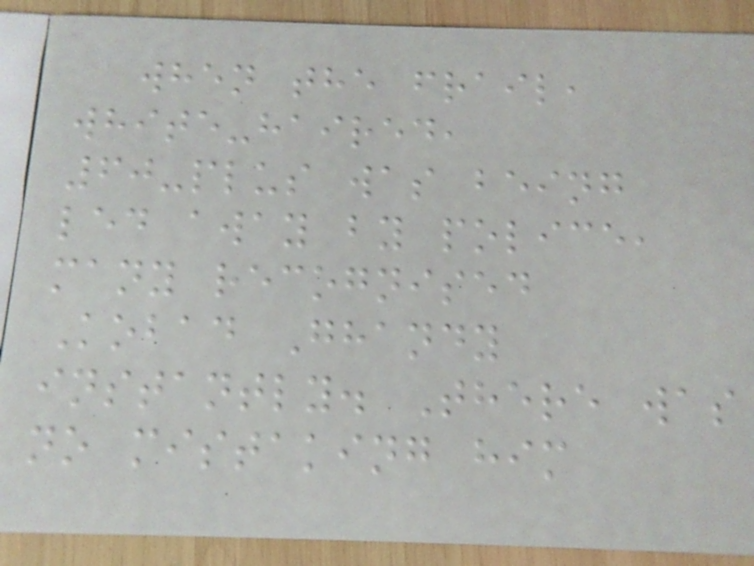when the frail,
white-haired,
60-plus was being
led away by police,
many recognised
Kobad Ghandy
instantly. There was
no mistaking him
